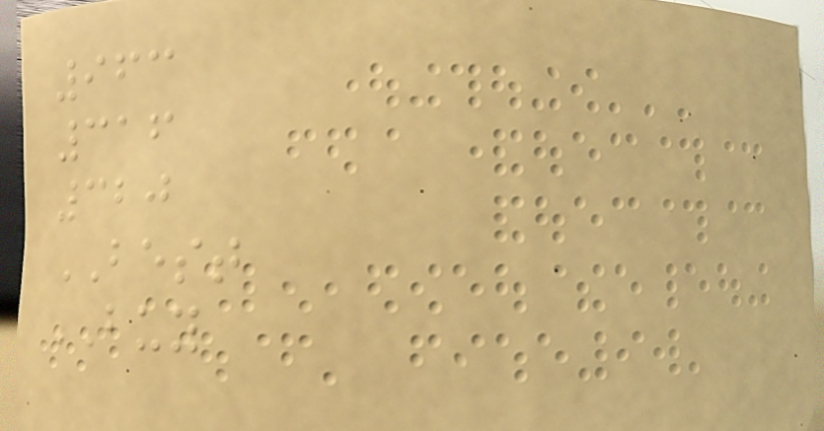963
316
320
BEST
BUY
